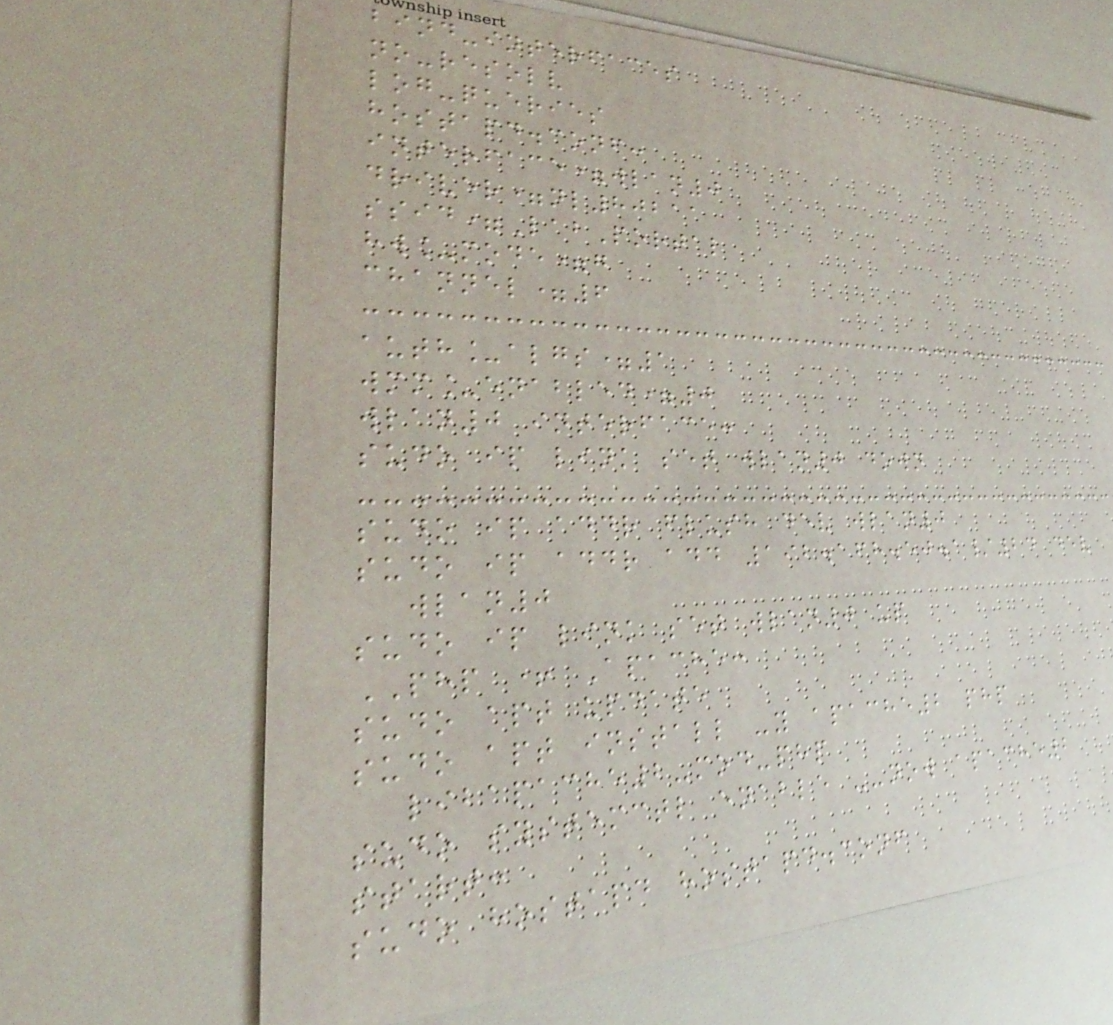bind-interfaces
no-resolv
log-queries
hostapd.conf:
interface=wlan0
driver=nl80211
ssid=LabPortal
hw_mode=g
channel=6
auth_algs=1
wmm_enabled=0
wlan0 interface:
sudo ip link set wlan0 down
sudo ip addr flush dev wlan0
sudo ip addr add 192.168.50.1/24 dev
wlan0
sudo ip link set wlan0 up
PHP + Apache:
sudo apt update
sudo apt install -y apache2 php
libapache2-mod-php
sudo systemctl enable --now apache2
start:
sudo hostapd hostapd.conf
